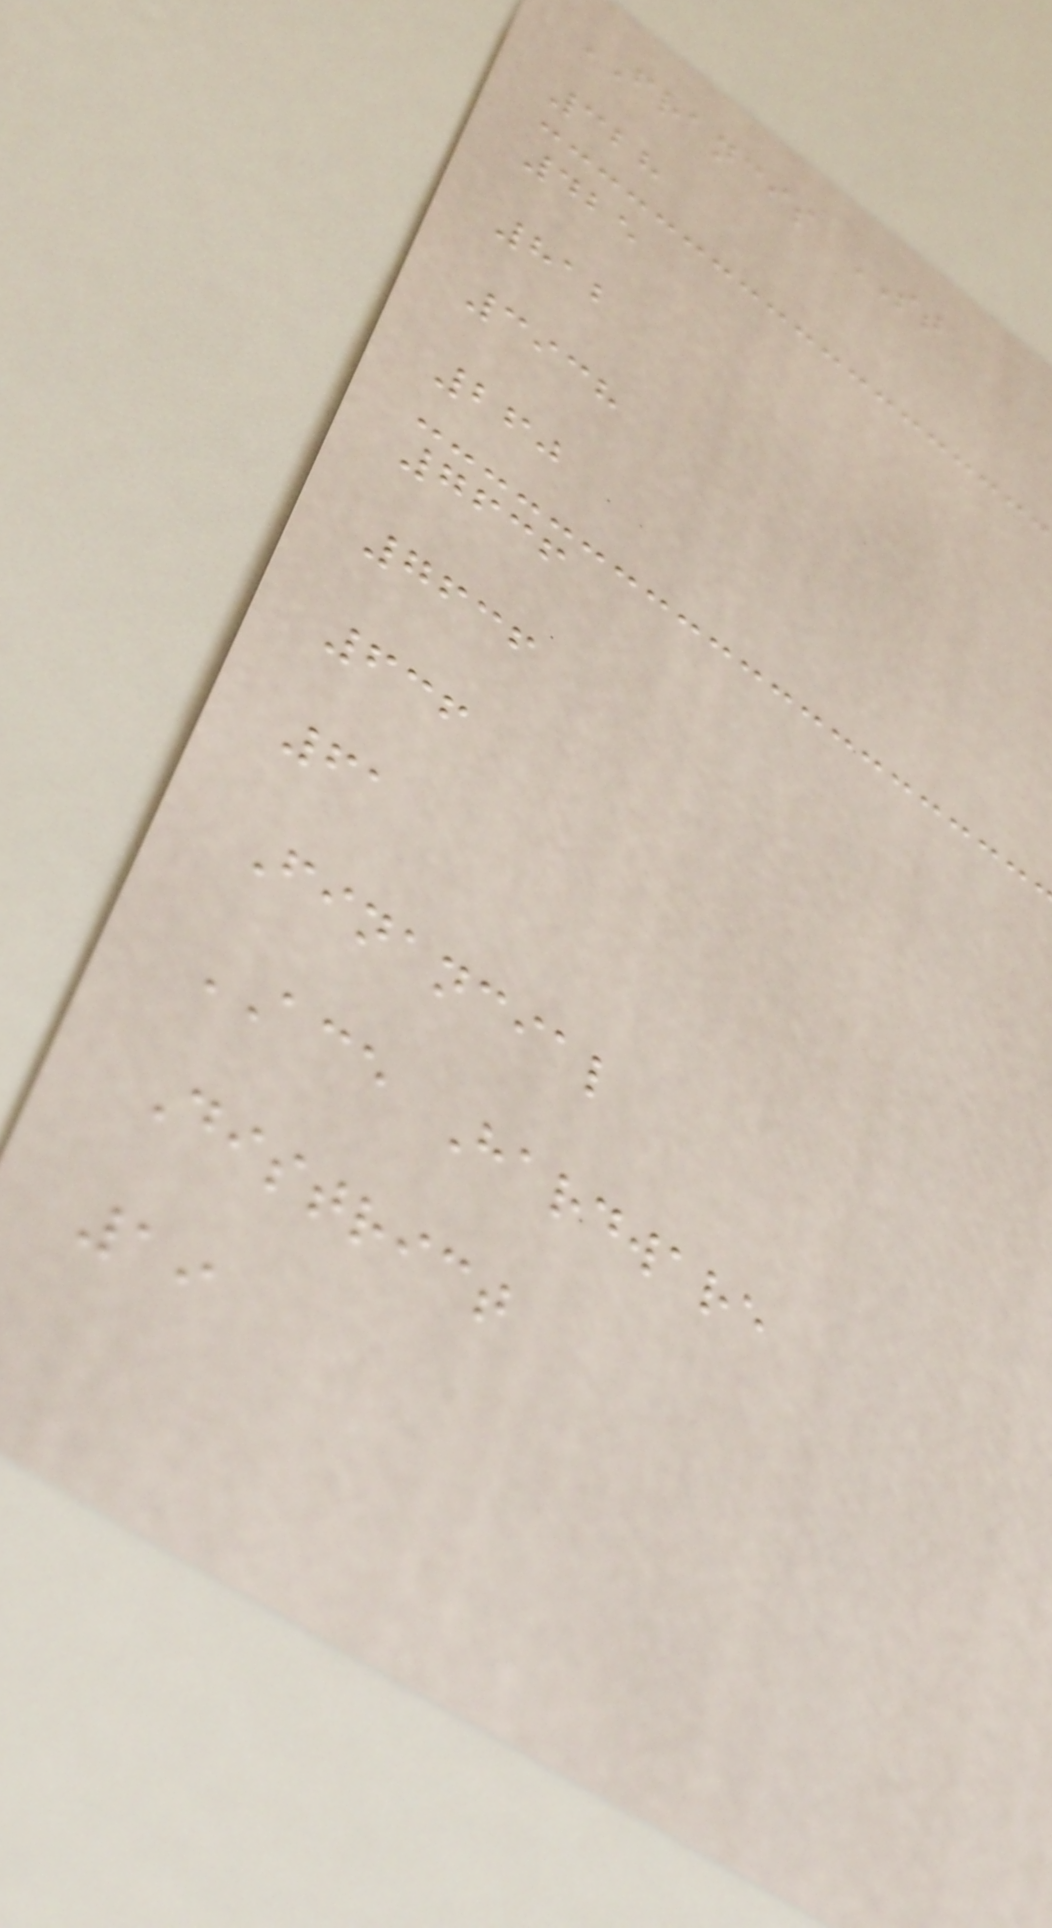FRANCIS ST
328
425
812
3938
260
7636
7636
636
61
Financial
ACE Hardware
District
19
